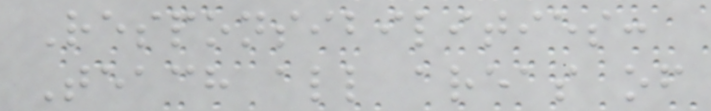Responsibilities:
Teach all areas of
